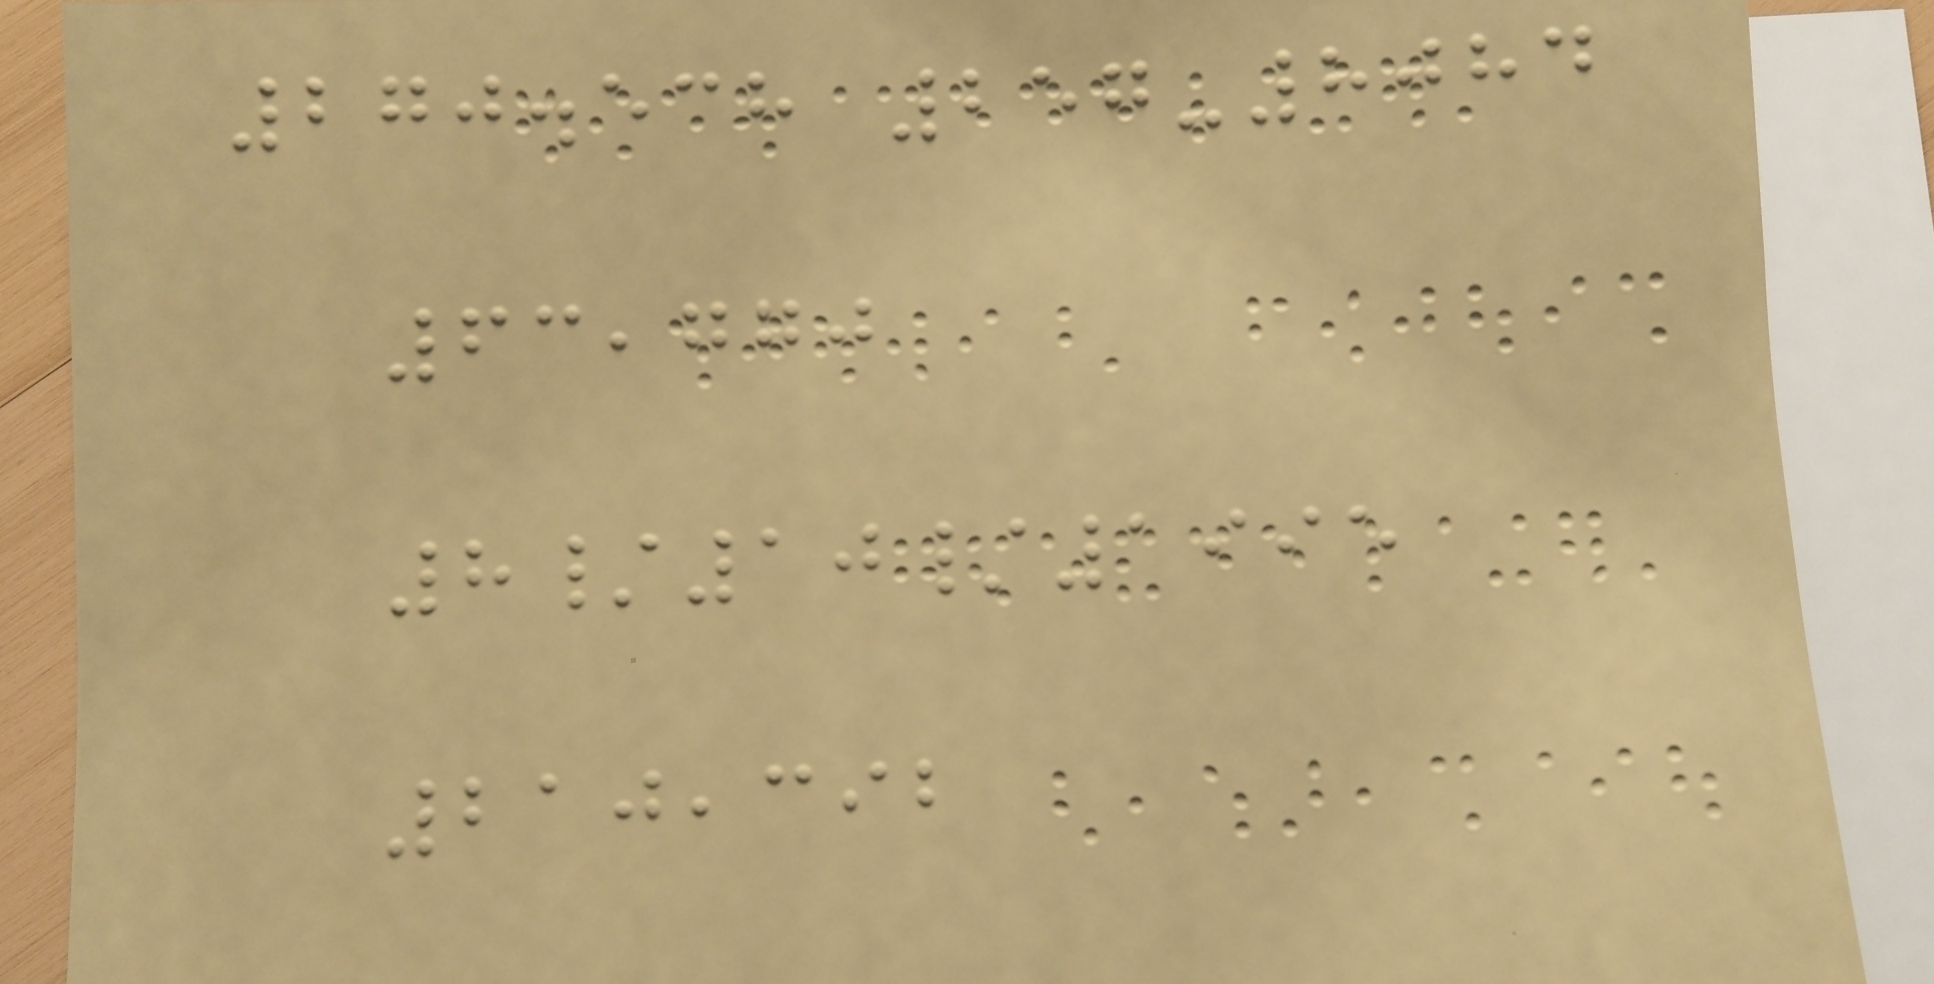270.538 257-8084
63,770
8/10/1995
210,392
